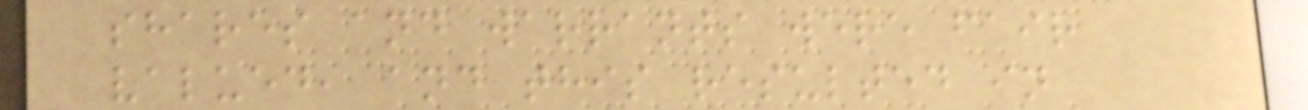shares and warrants were fair
valued, and this resulted in
